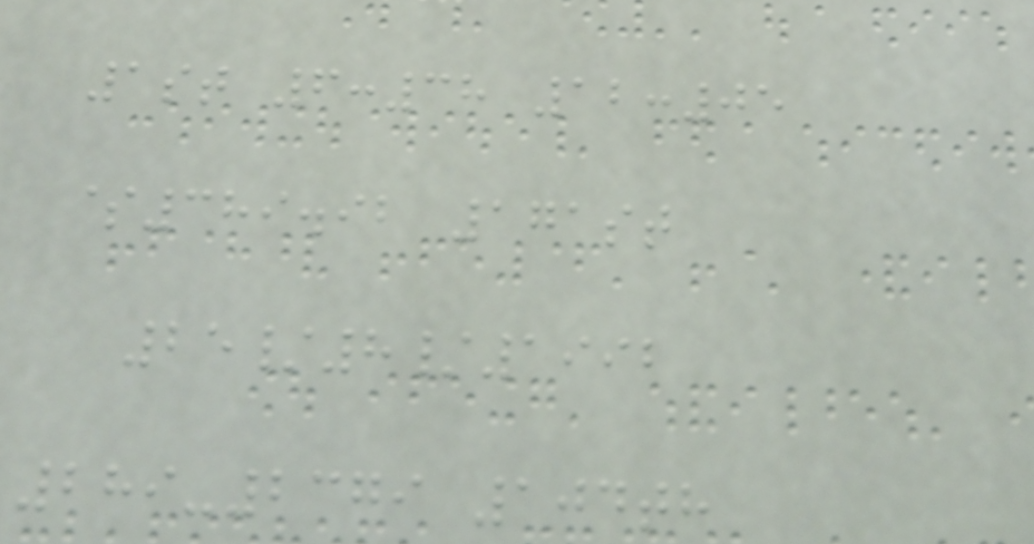1st 6:38 12:05
$389.92 171st
25/8/1992
289-2379 104th
